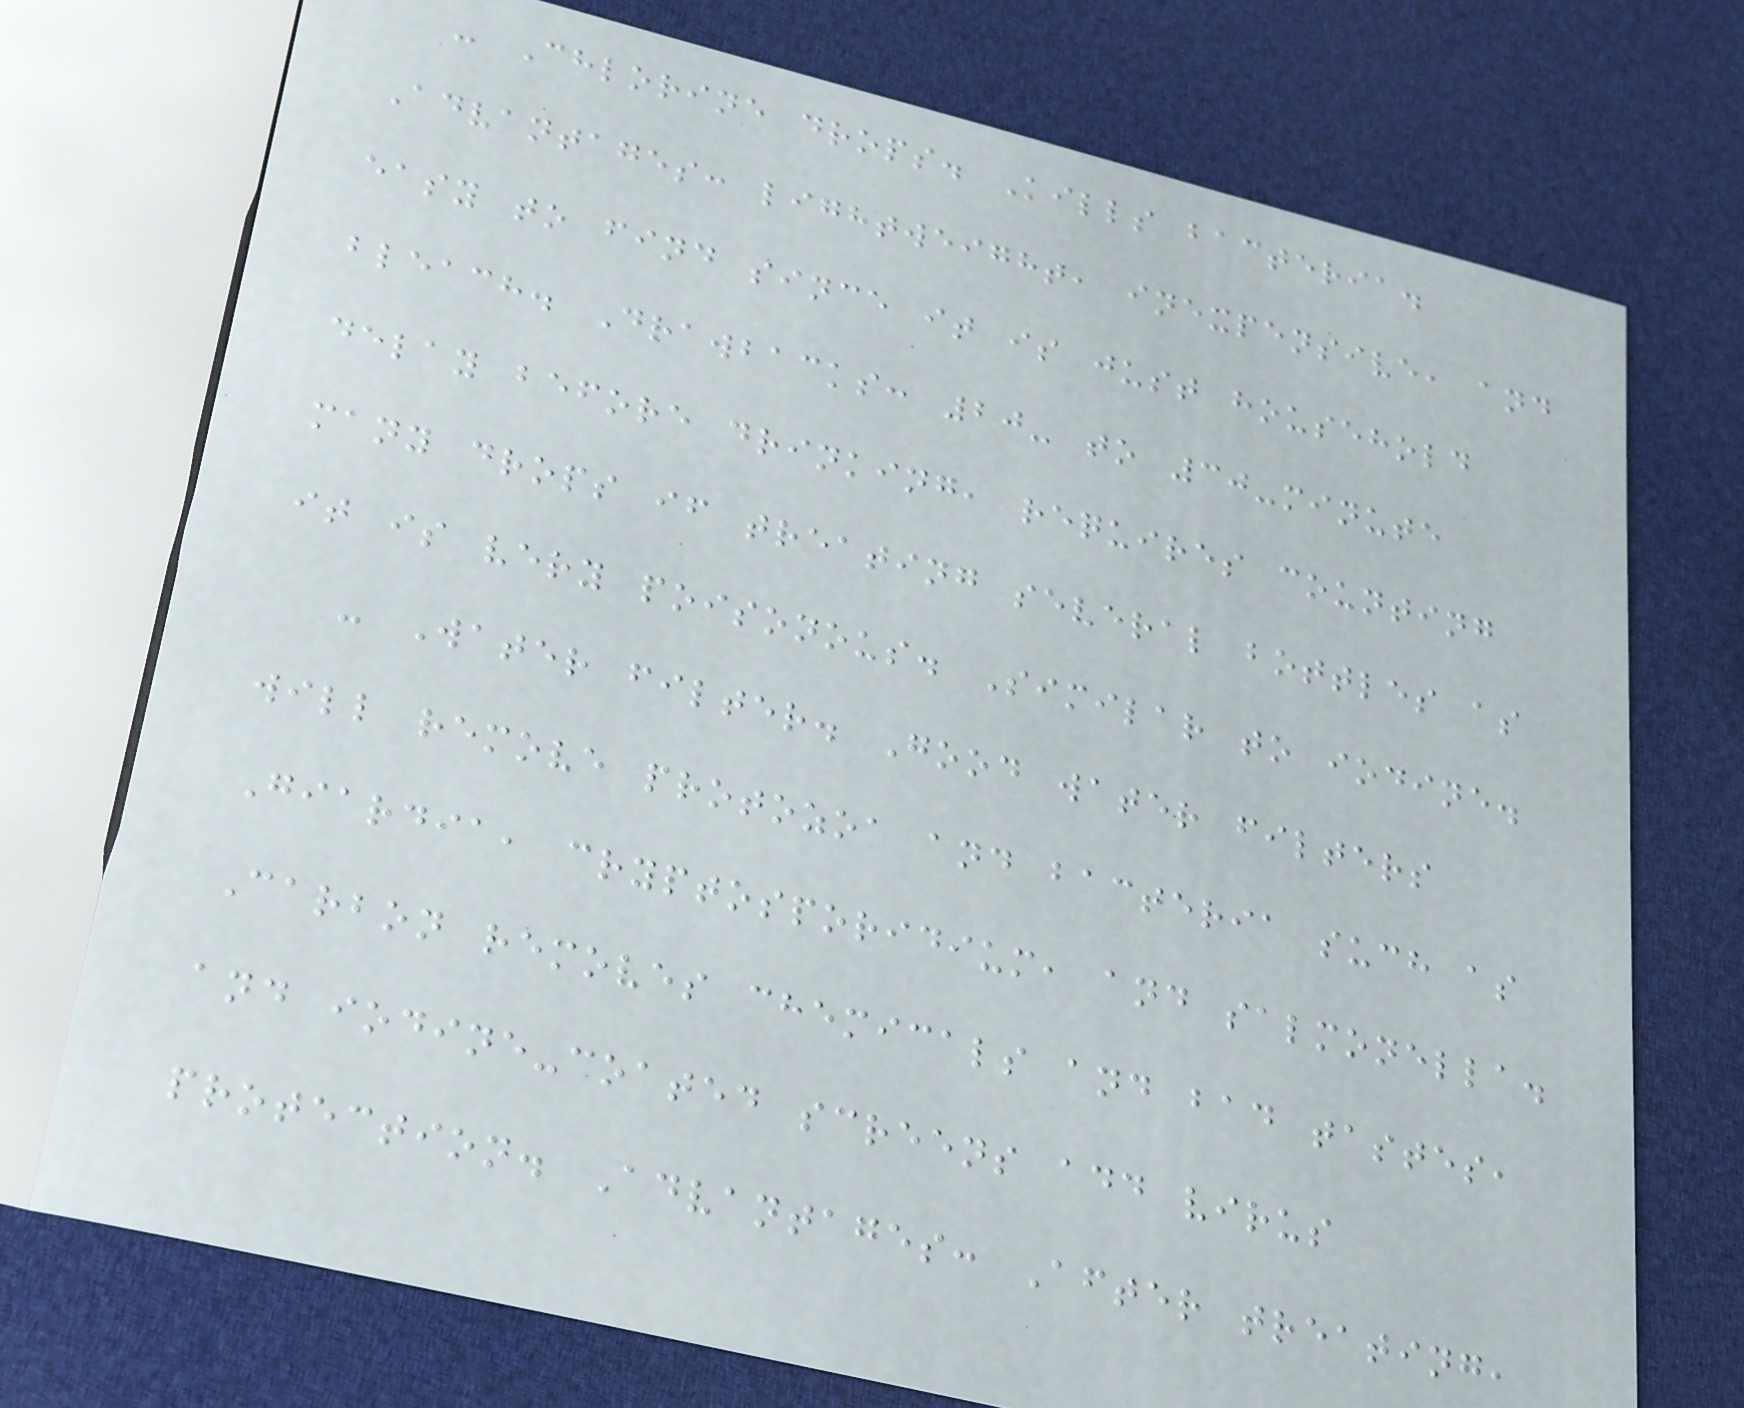- Chlorine drops. Kills bacteria.
Advantages: lightweight, inexpensive, and
easy to find since it is just household
bleach. Drawbacks: 20- to 30-minute
delay before drinking, requires counting
many drops if treating several bottles as
it is very poisonous. Similar to iodine.
- Water filter. Good water filters
will remove protozoa and bacteria such as
Giardia, cryptosporidium, and salmonella.
Carbon removes chemicals and bad tastes,
and iodine-coated screens add virus
protection. Advantages: After treating,
